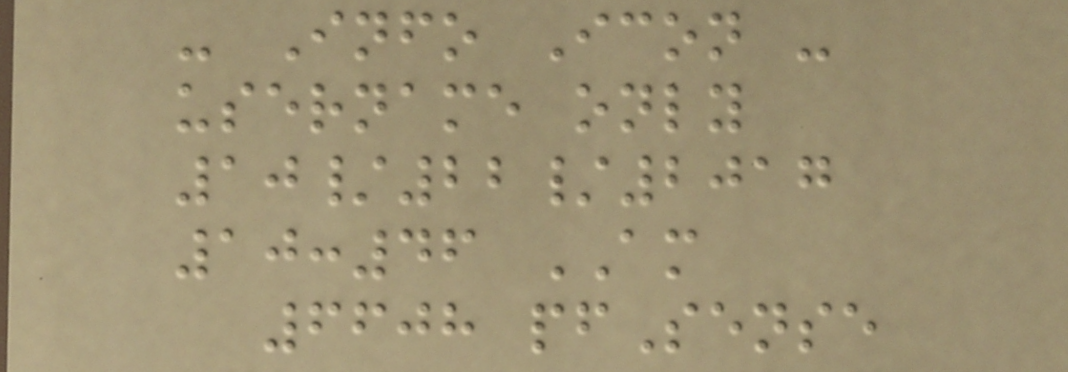- Info Icon -
username only
10/22/2017
10:46 AM
6608 pfSense
